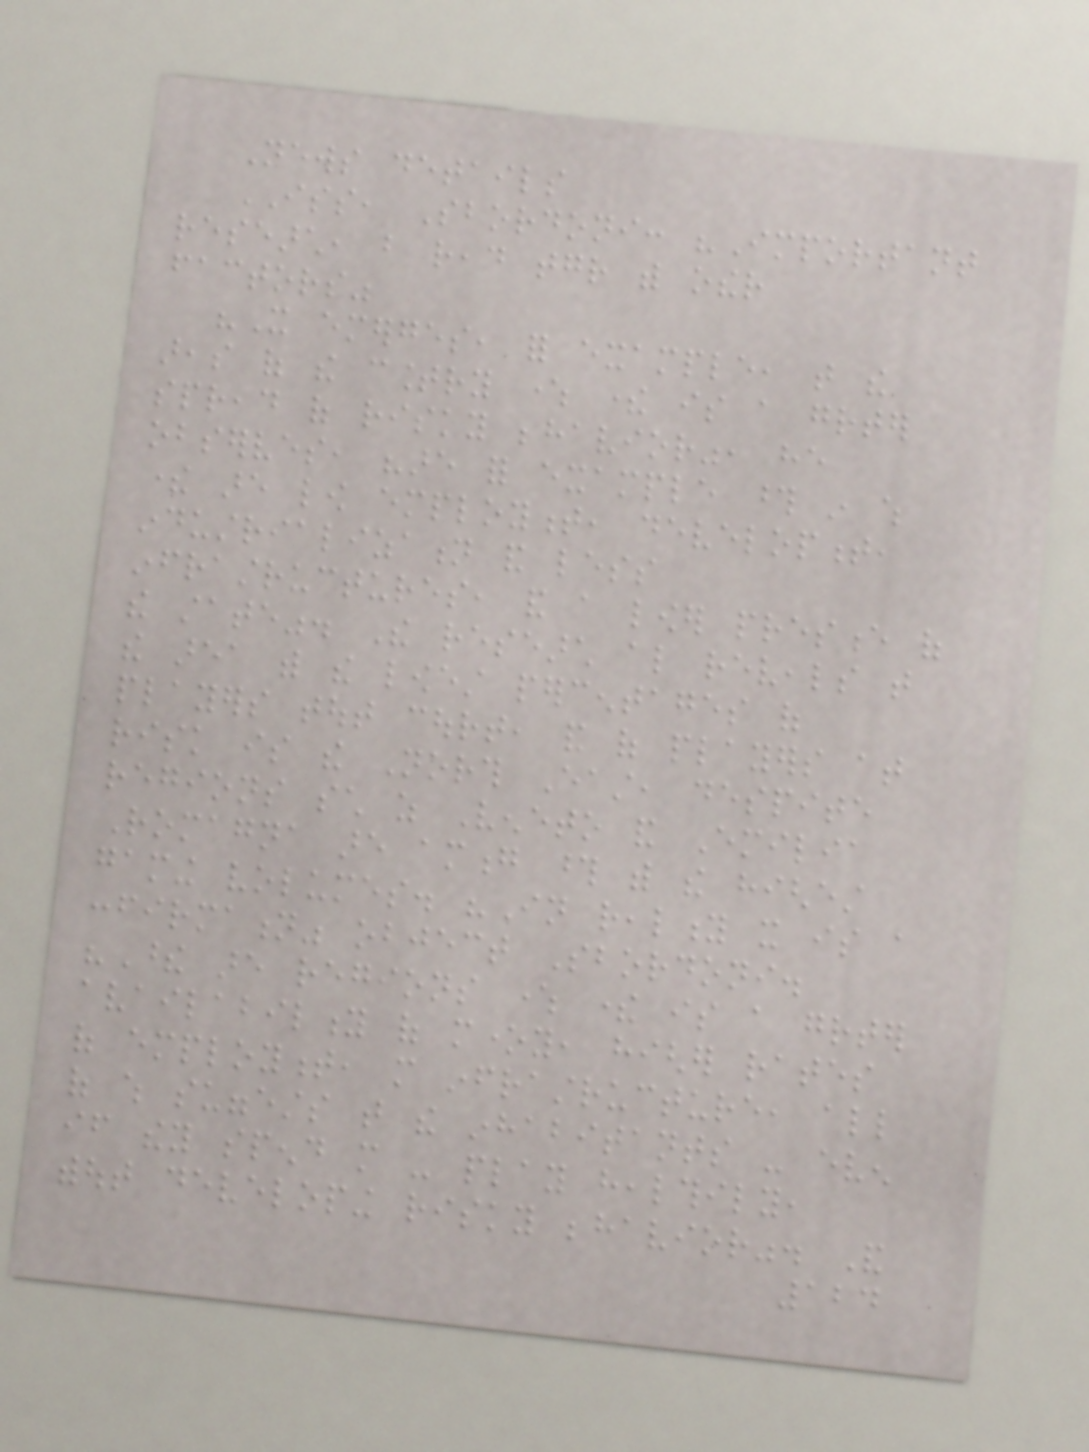News details
ISS, Sbordoni: "Important
research, but read together with other
factors"
"It emerges, for example, that the
areas of the country where there is a greater
spread of risky behavior", he
observes, "are for example those in which
there are low employment, development,
industrialization and less
infrastructures, and a lower presence of
the state". The research also reveals that
the area with the lowest percentages of
players tout court, and of players at
risk is the North East, despite
regions such as Veneto and Emilia
Romagna are among those with the highest
gaming volumes. "In reality it is a
confirmation" object Sbordoni.
"These are regions where there is a greater
availability of money, higher rates
of employment, more infrastructure, all
of which suggests that the inhabitants - even
if they spend more - play healthily,
without developing risky behavior". And
124
